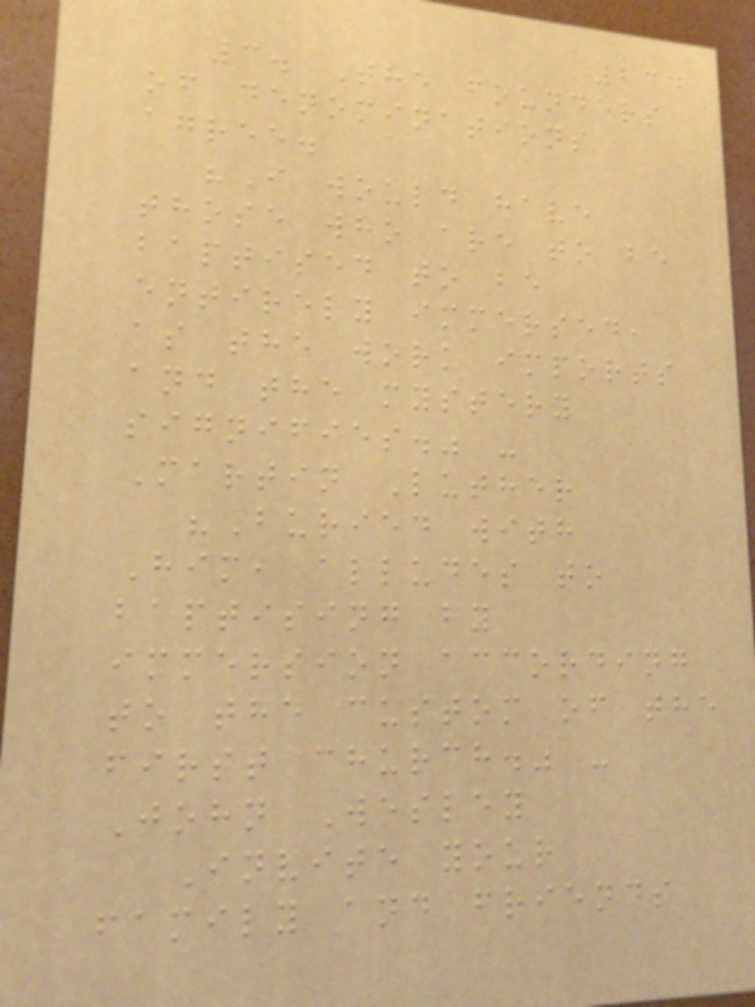234
3. The founders
of denominations
agree.
"I would have
those who are to be
baptised to be
entirely immersed,
as the work imports
and the mystery
signifies." -
Martin Luther
"Buried with
Him, alludes to
baptising by
immersion according
to the custom of the
first church." -
John Wesley
Invite your
family and friends
